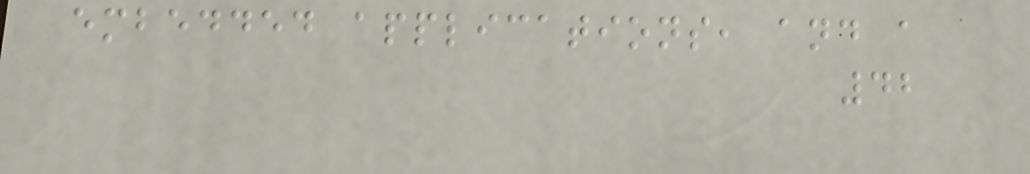embedded applications, and a
42
